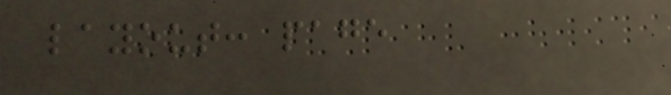layout: page
